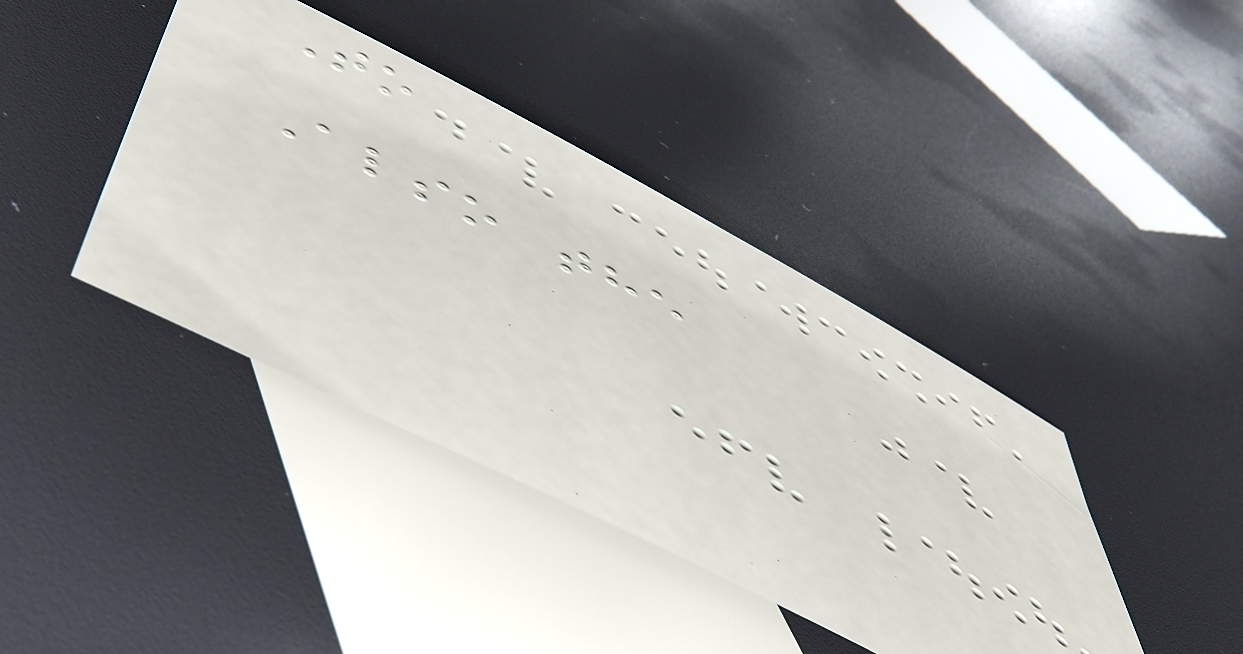To
Also the
